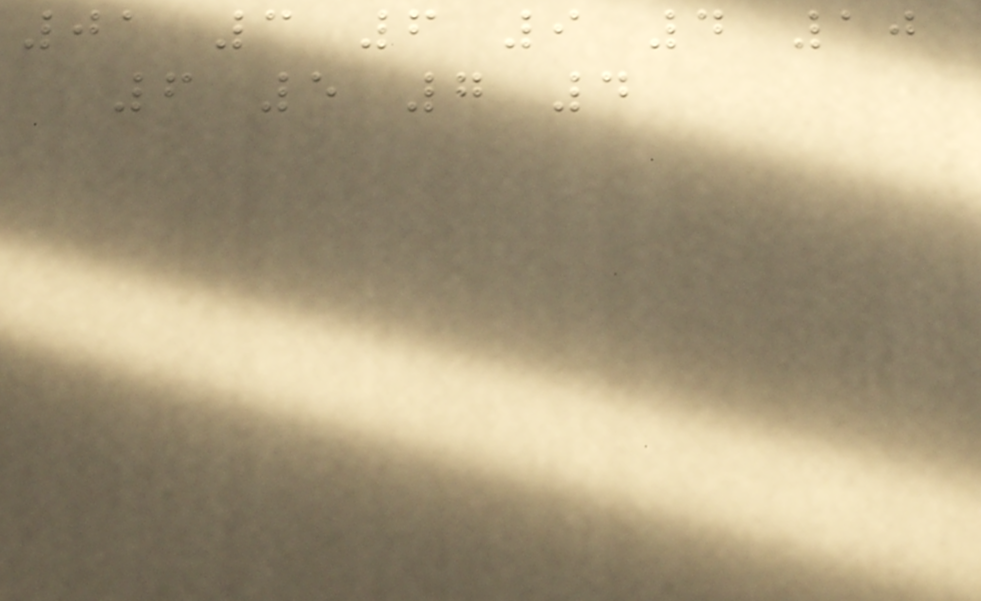01 3 6 9 4 10
6 5 7 4
